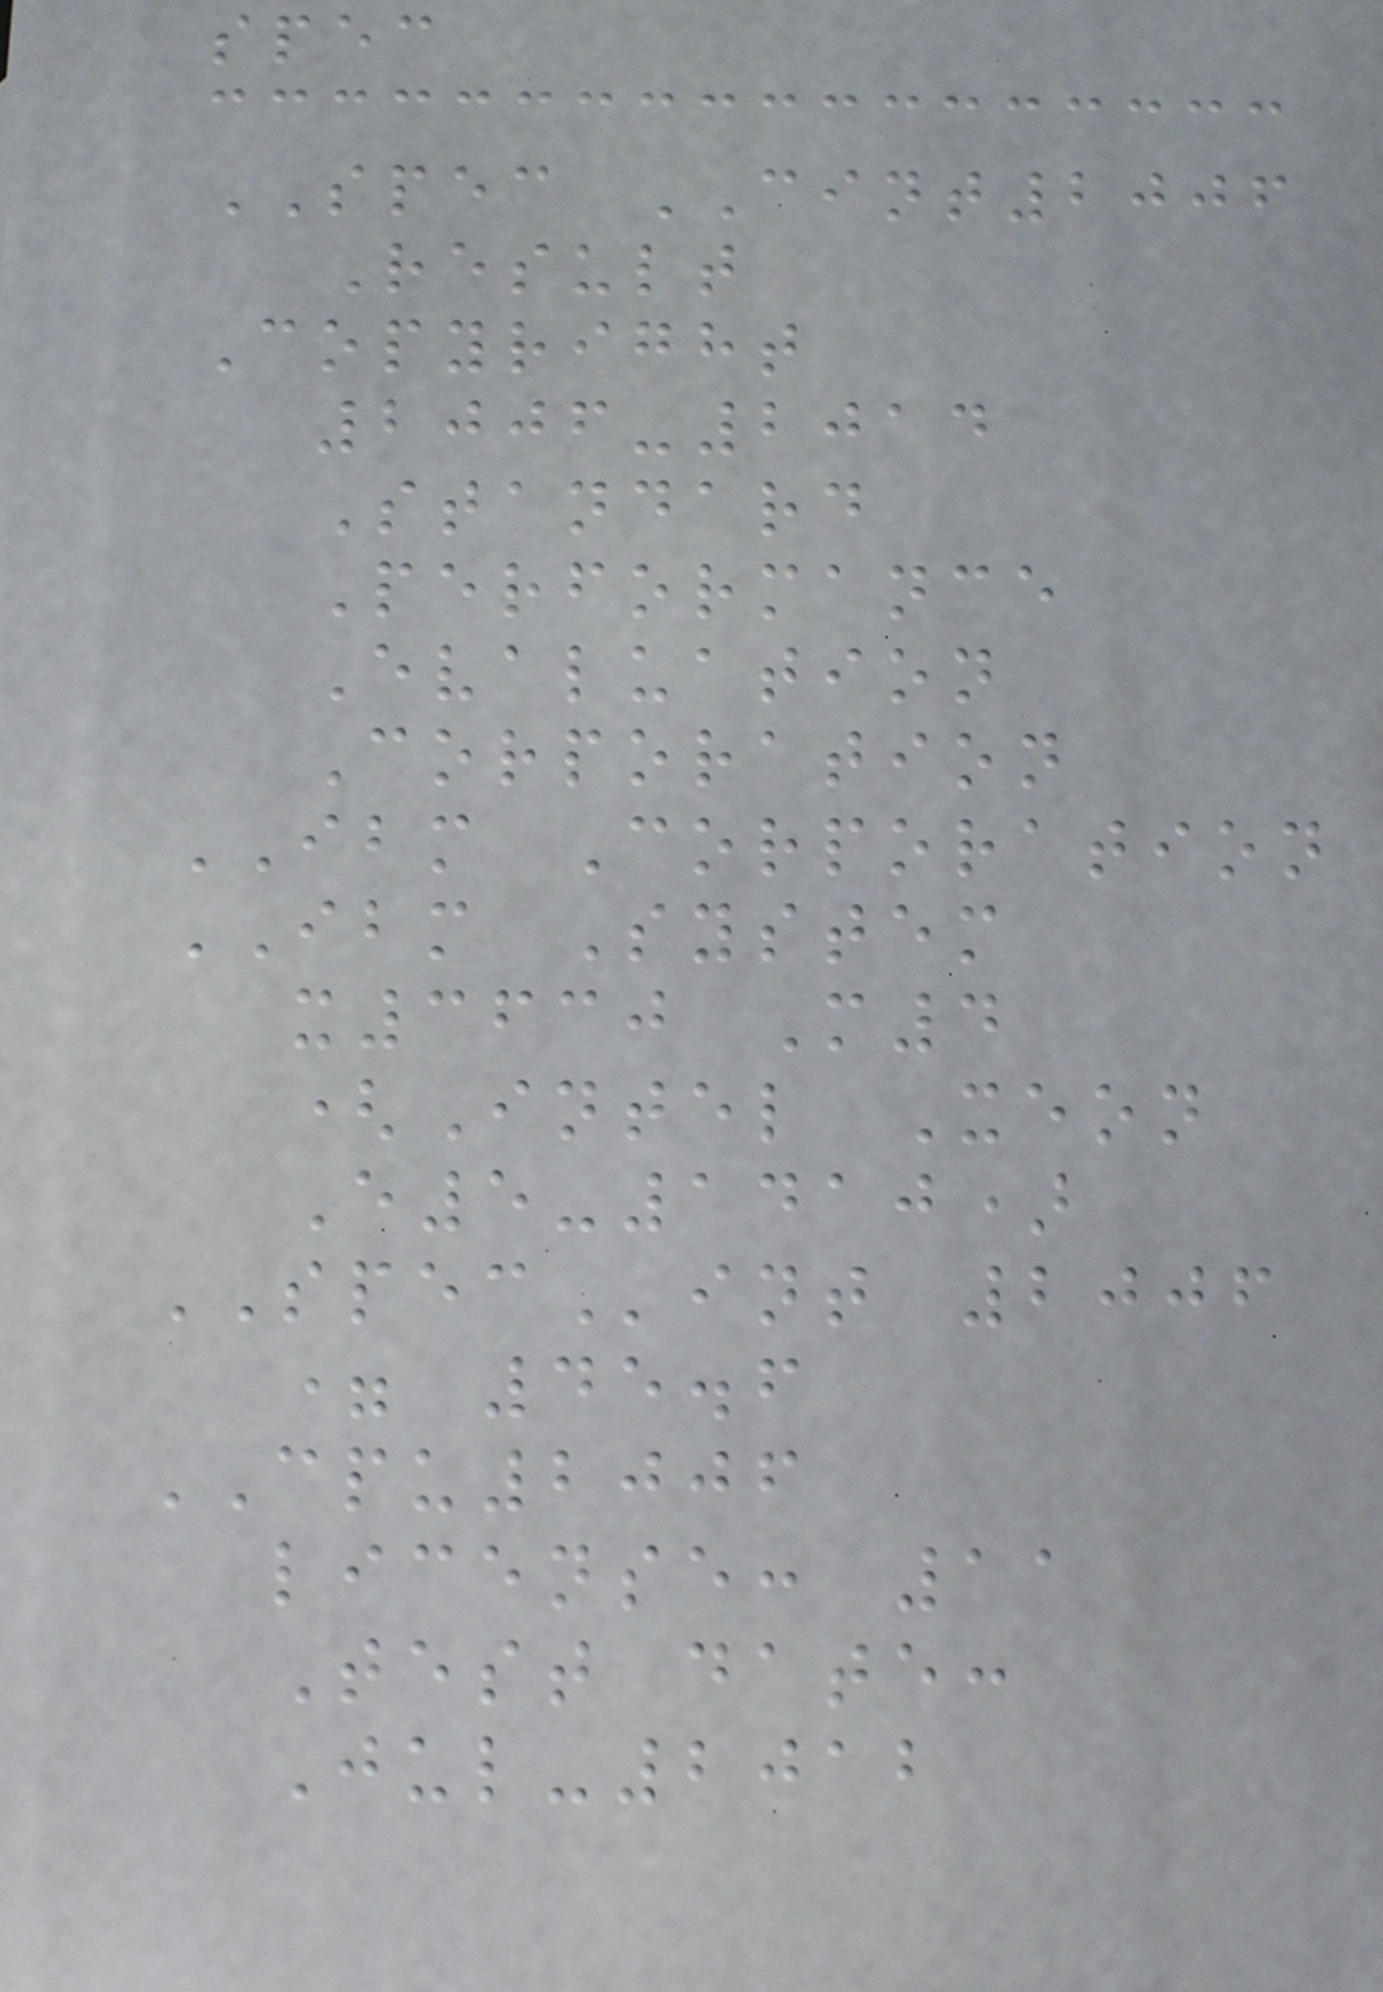spec
SPEC CINT2006
Result
Copyright
2006-2014
Standard
Performance
Evaluation
Corporation
IBM Corporation
IBM System
x3630 M4
(Intel Xeon
E5-1410)
SPECint 2006
= 45.6
CPU2006
license: 11
Test date:
Jul-2012
